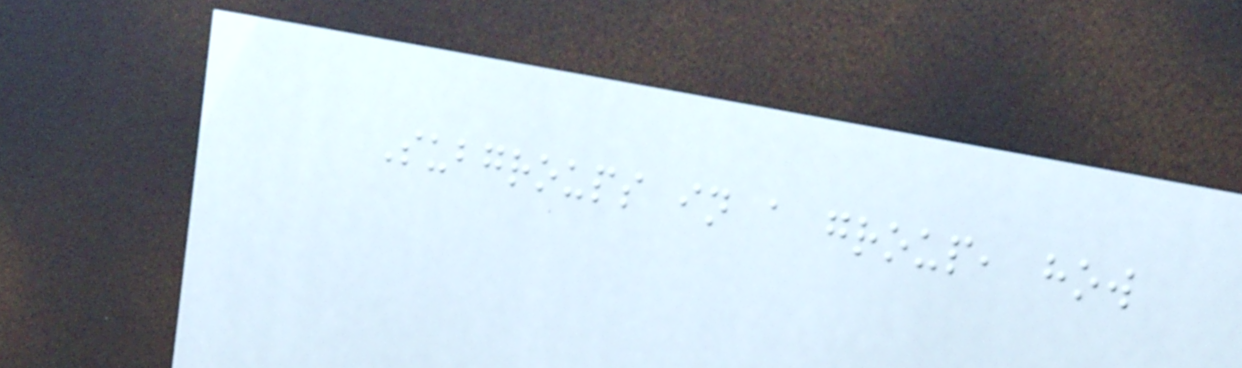Subgroups in a group, how
